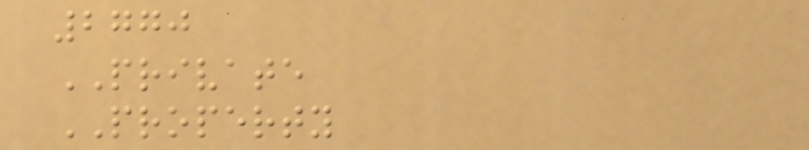2770
PRIVATE
PROPERTY
